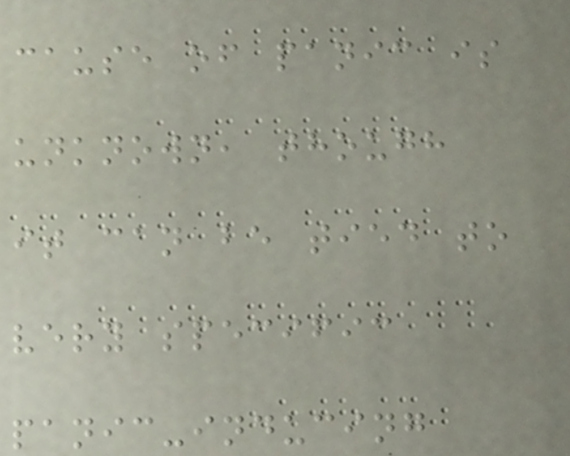cause of panic is
unknown, though
it can be tied to
very specific
panic-inducing
